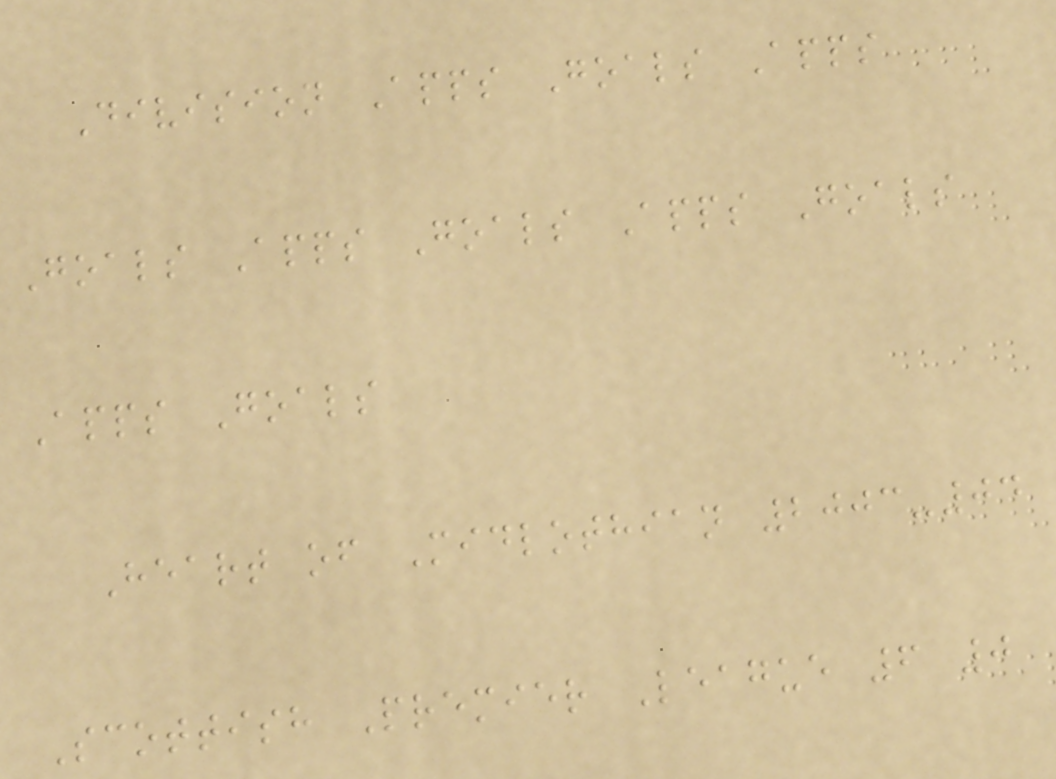Division Apps Goals Apps
Goals Apps Goals Apps Goals
Apps Goals
Heart of Midlothian 2003-04
Scottish Premier League 6 0
